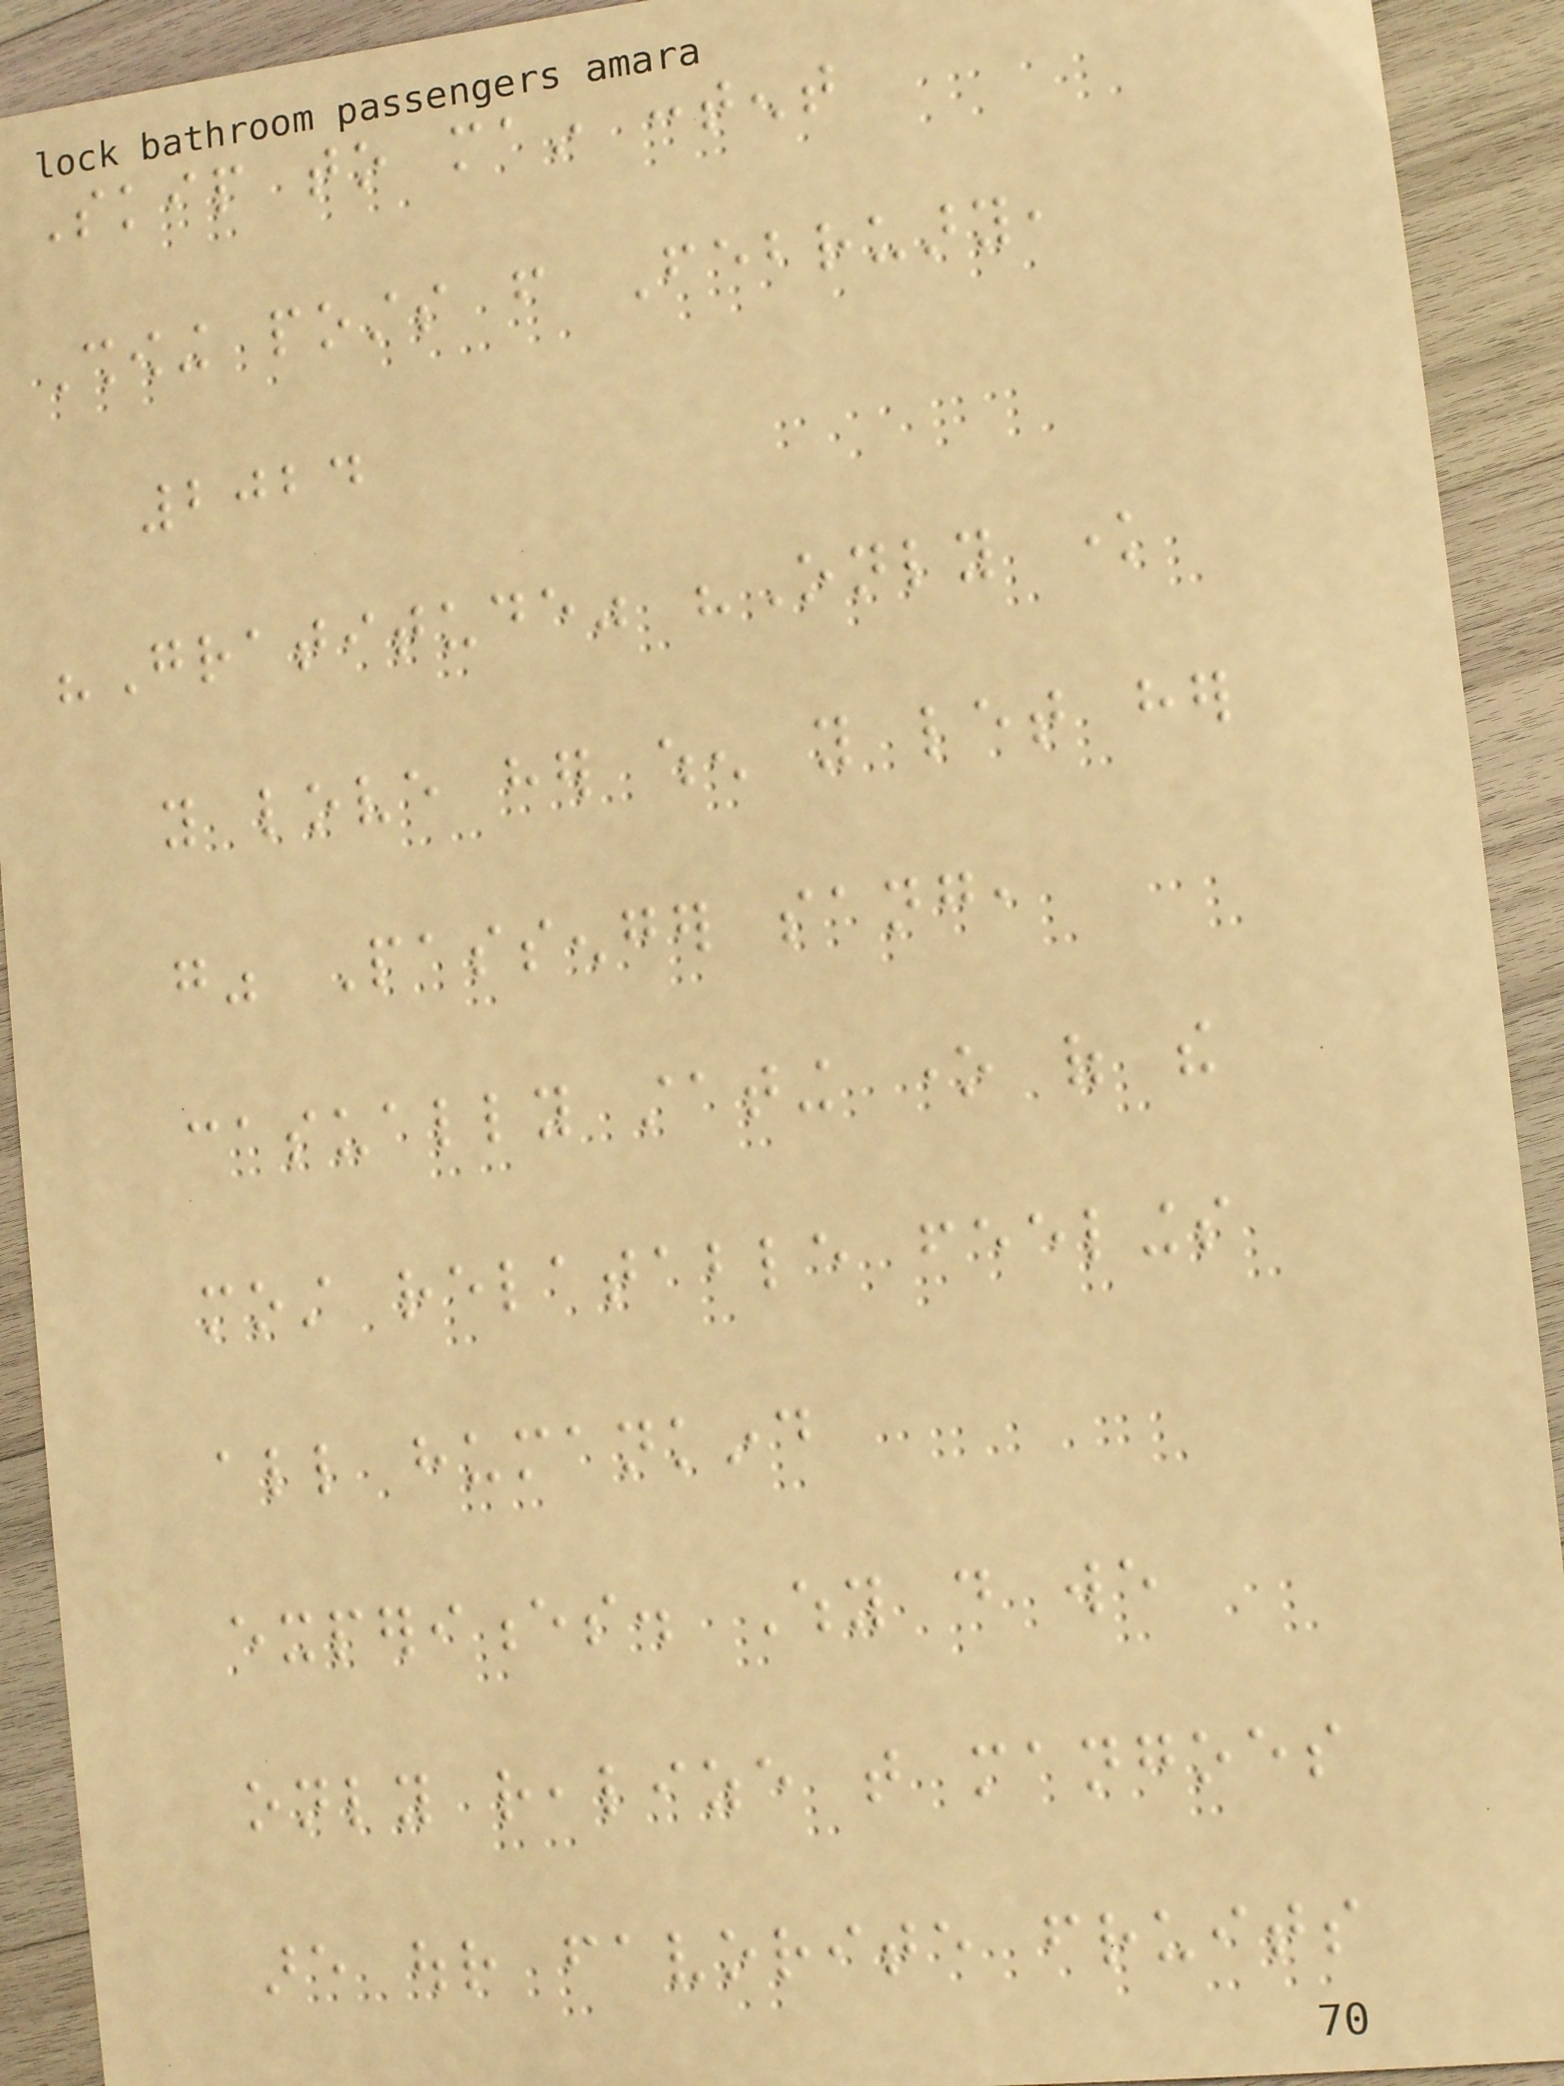Skip to main content
Showing posts from February,
2024
"Gratitude" "Only know
you love her when you let her
go" Passenger sang,
casually stating one of the
most relatable feelings
all humankind
experiences. Why do we
only realize that mangoes
are our favorite fruits
